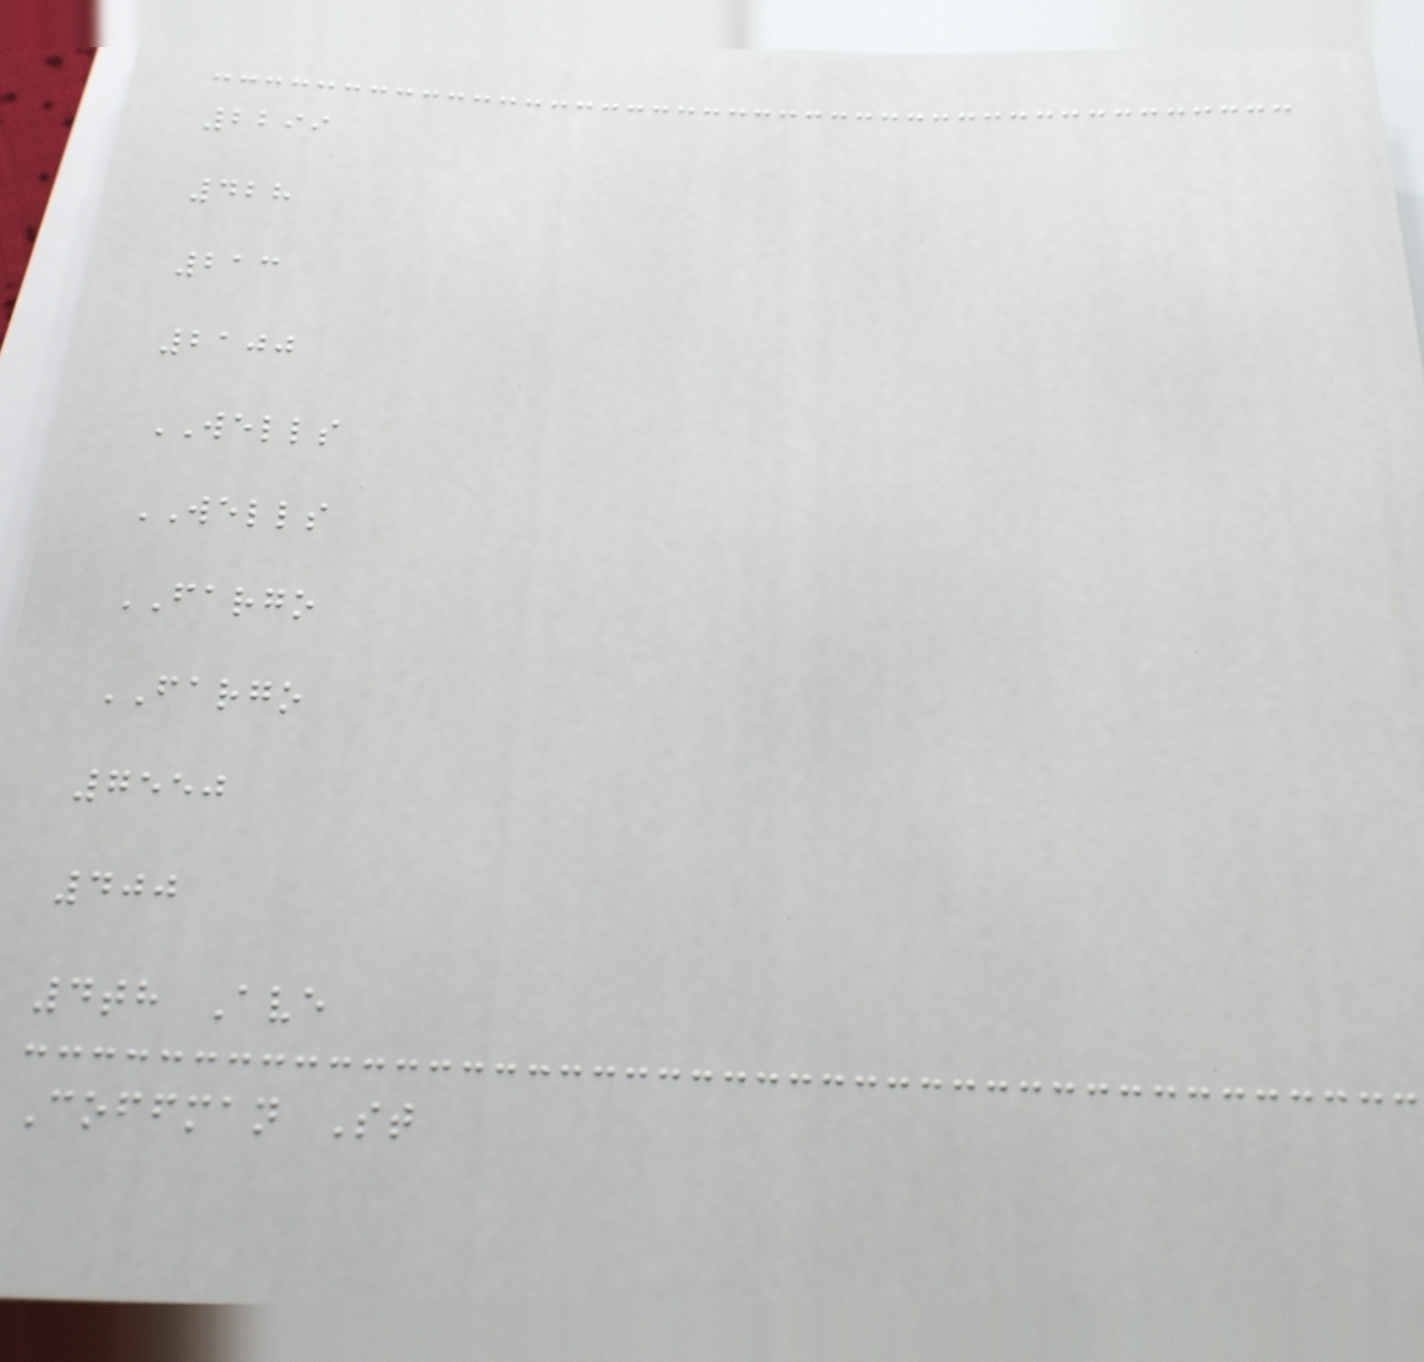2299
428
213
2100
WELLS
WELLS
FARGO
FARGO
7550
400
4th Ave
Coffman St
